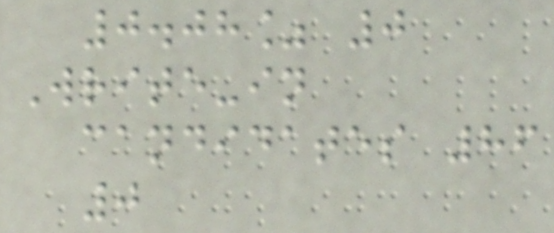0.08% 0
Write-in
candidates 86
0
